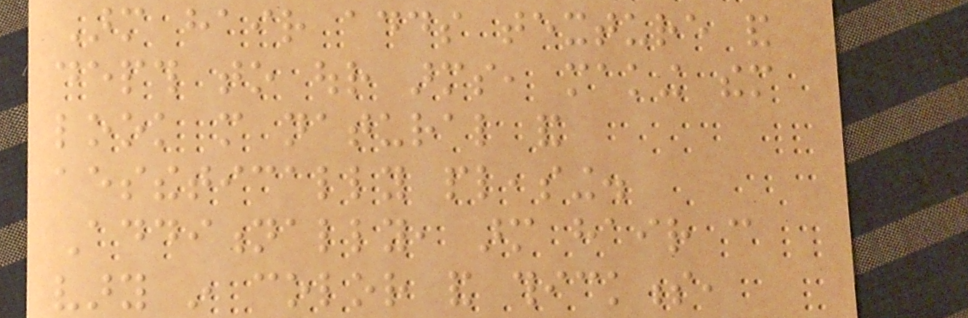Arm hair adds texture and
depth to our arms, making them
look more natural and
aesthetically pleasing.
Additionally, arm hair can
vary in color and thickness,
